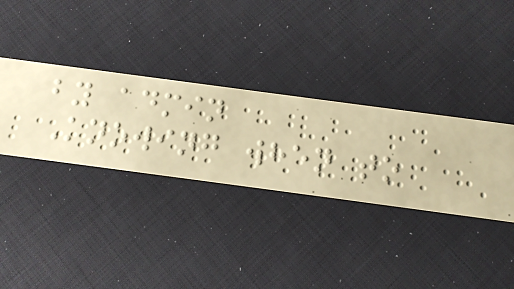by admin
Knowing when to
